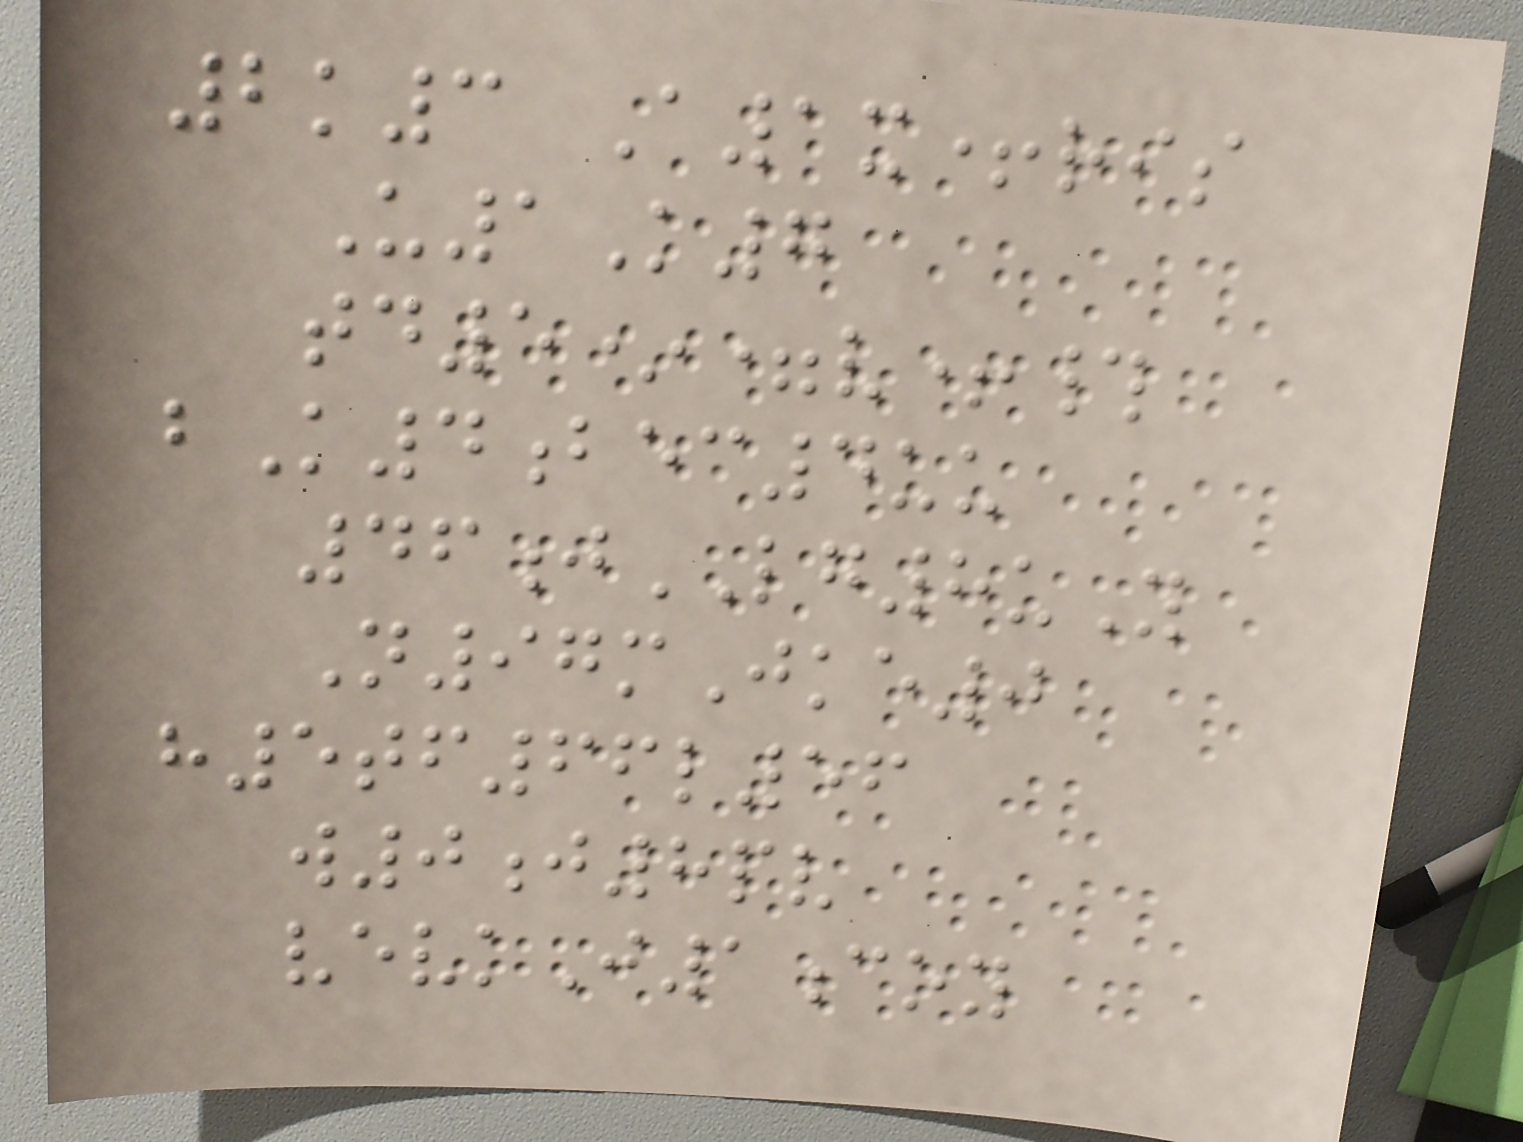2k3 A1x+ris
U1K7
td5*=v+#
bK4bec4uu
46jLG8uY
N97mJke0
h5tf66l56
w0j8pv
vevkJ1coy
